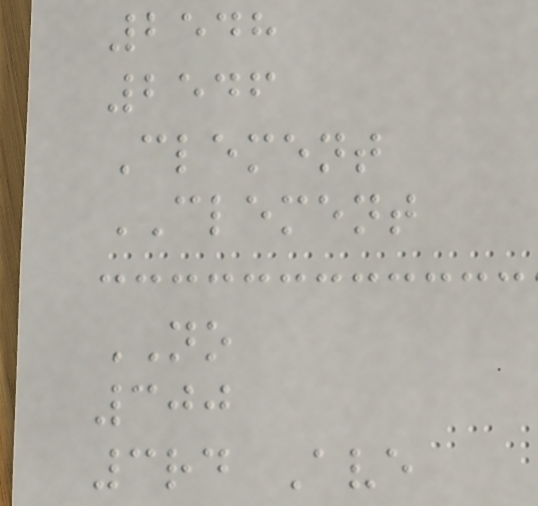2548
2546
Clement
CLEMENT
NO
300
3rd Ave
